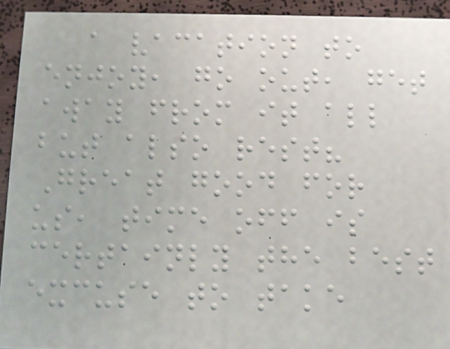a vacation to
enjoy, go out, get
away from it all
but also rest?
Great good for
us, time off is
certainly the best
excuse to take
